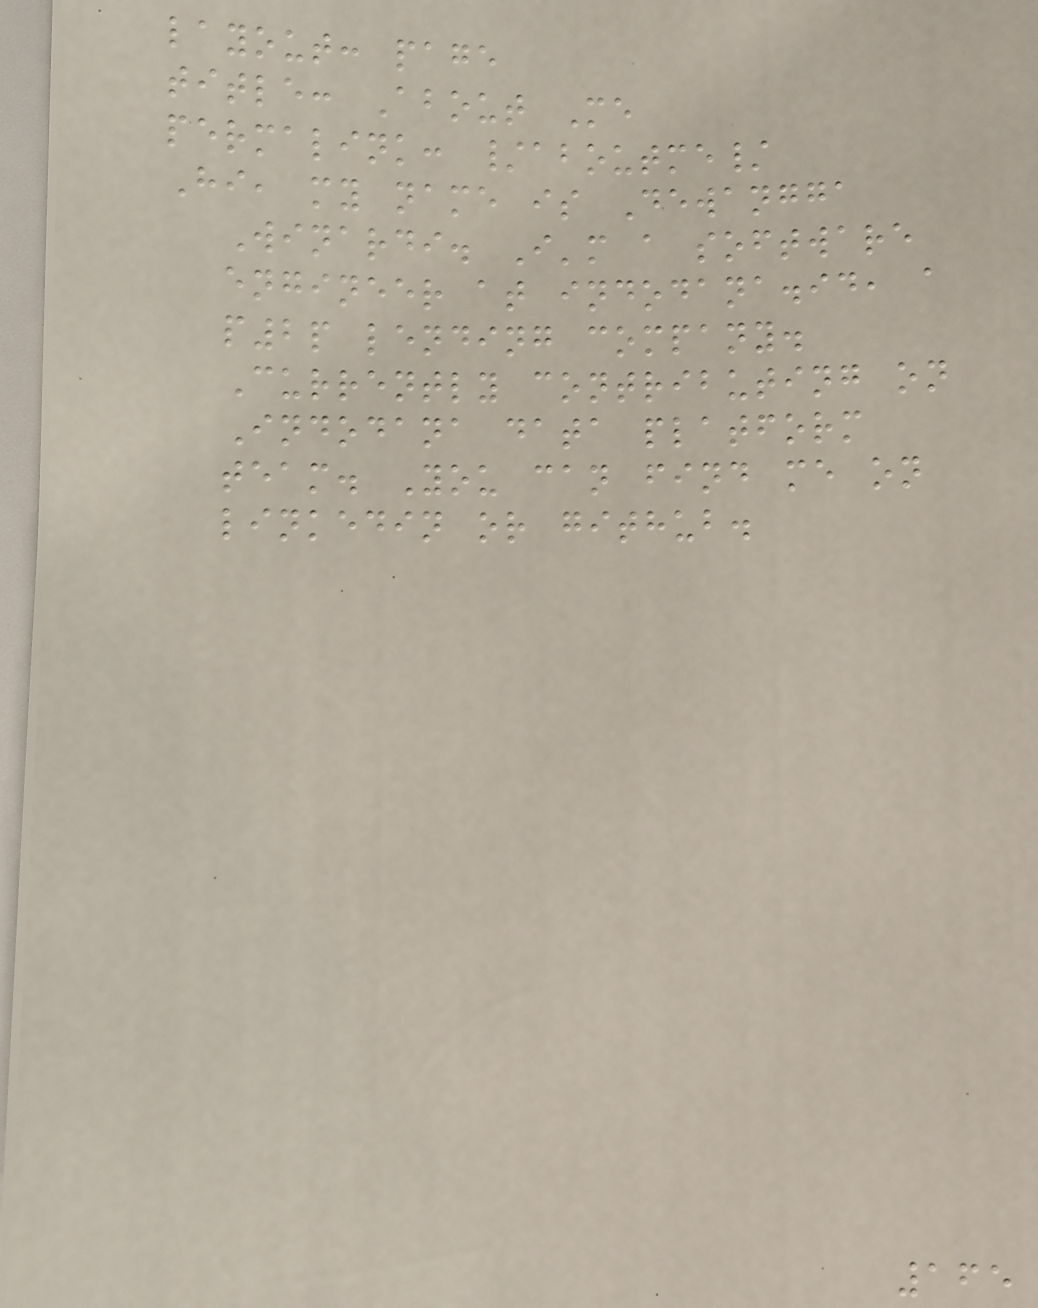layout: page
title: About Me
permalink: /aboutme/
Hi, my name is Dewangga
Winardi. I'm a software
engineer at indodana.id, a
p2p lending company.
Currently contributing on
Indodana data platform
team. You can find me on
linkedin or github.
165
